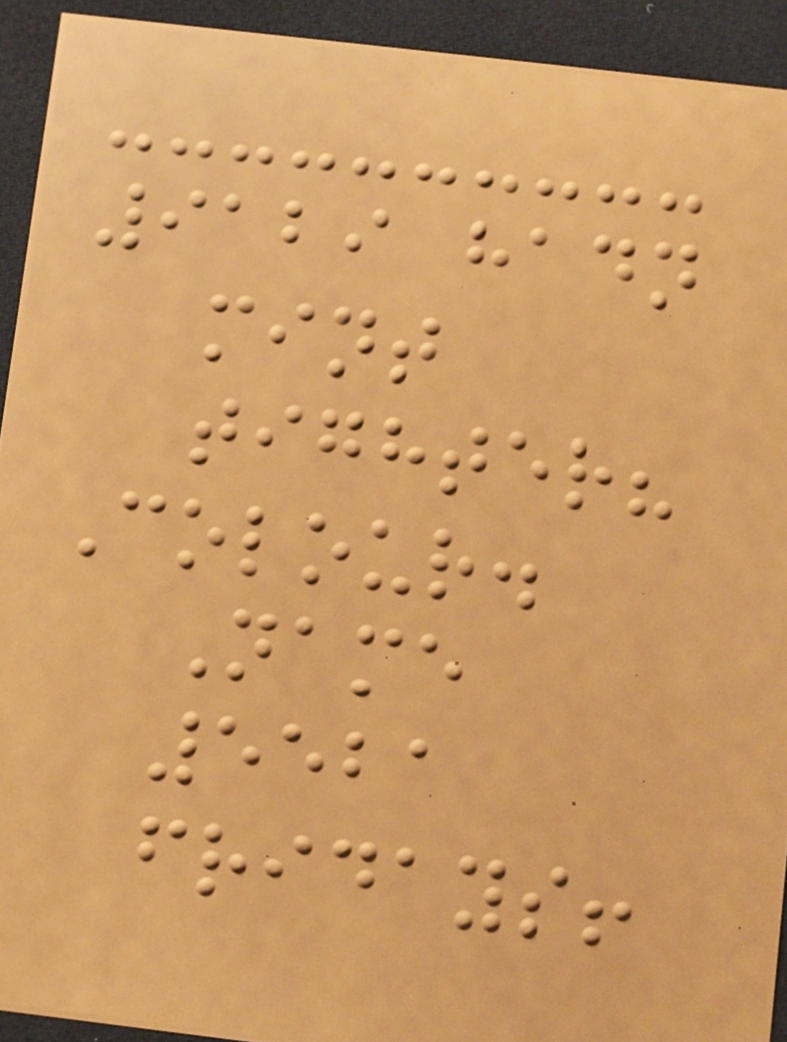9129 hadn
mint
tighter?
Colour.
Name
5521
fridays!
